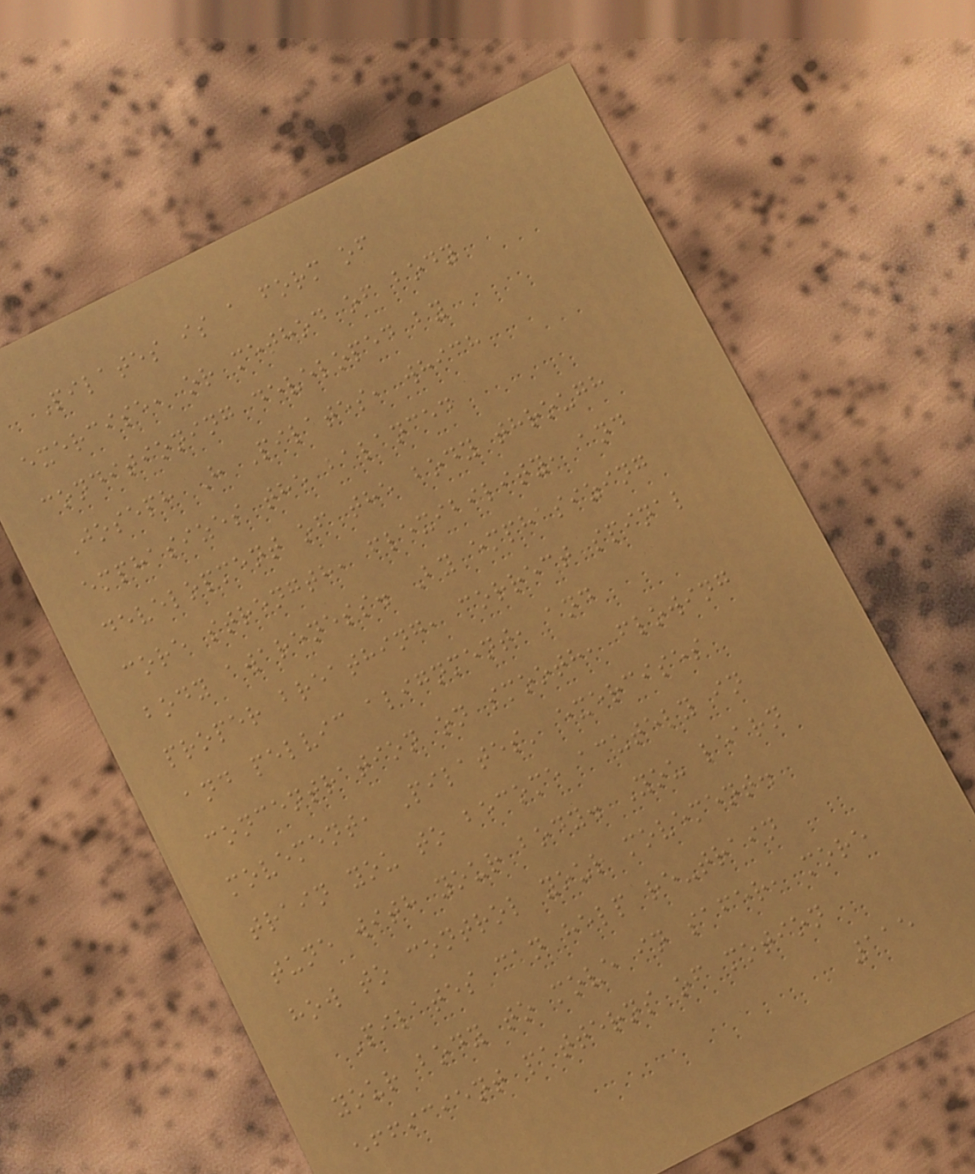Pilates is a form of
exercise, or method of body
conditioning developed by
Joseph H Pilates, which
emphasizes the balanced
development of the body through
core strength, flexibility, and
body awareness. By emphasizing
proper breathing, correct spinal
and pelvic alignment, and
concentration on smooth, flowing
movement, Pilates' exercises
train you to become acutely in
tune with your body. You learn
how to control your movement.
Pilates can help re-train
your body to move in safer, more
efficient patterns of motion
115
